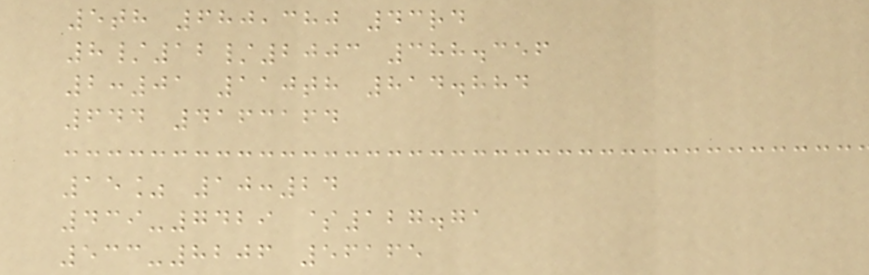5th 680,380 43rd
8/12/2003 388.356
2:01 110th 814.884
644 4163164
15% 10:24
439-7429 $127.71
533-8206 56165
